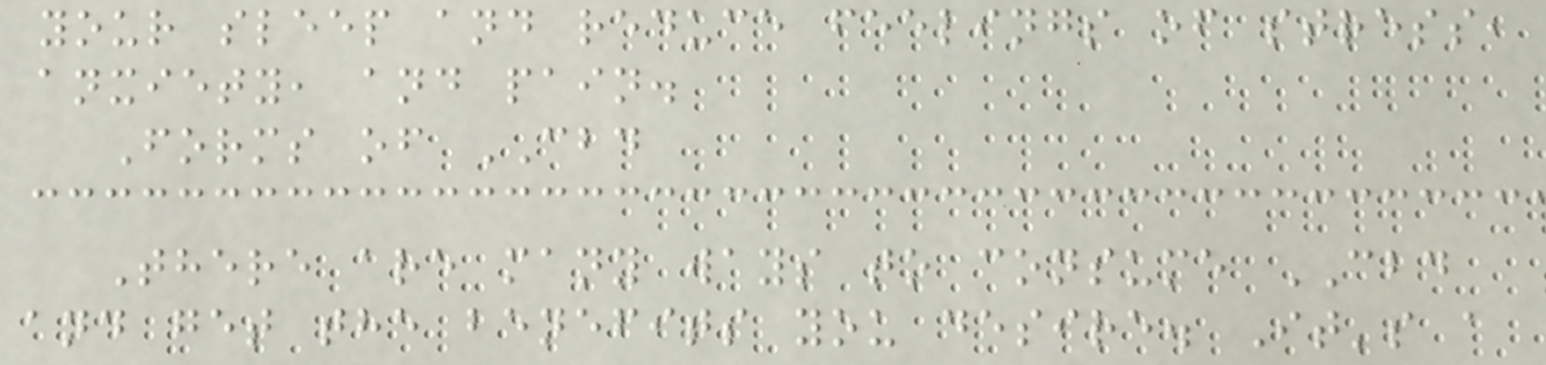your sleep and reduce feelings of stress,
anxiety, and pain.
Forms of CBD
There are many ways to consume CBD
and get the benefits you desire. It's a
